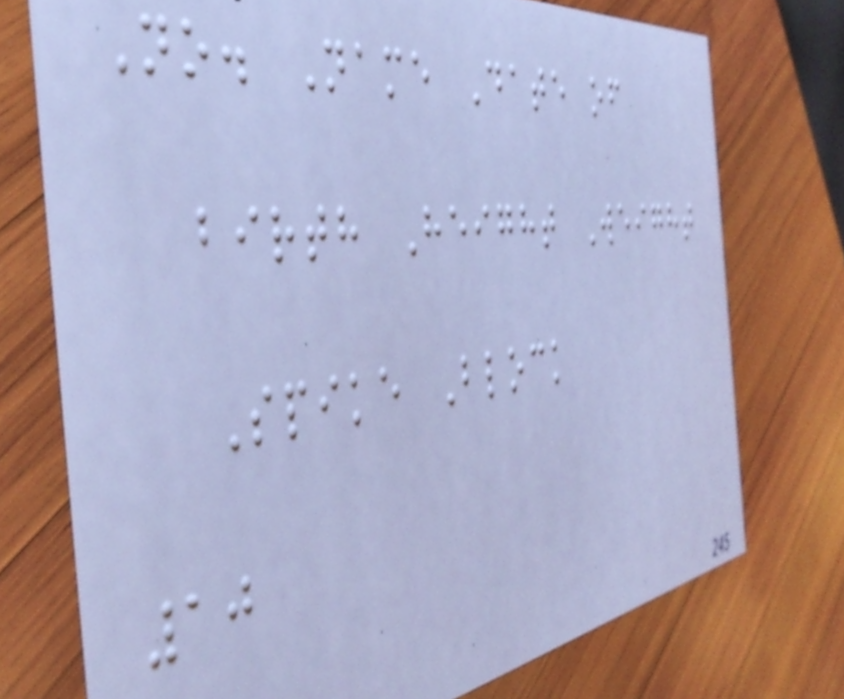No. Name Date of
birth Height Weight
Spike Block
10
